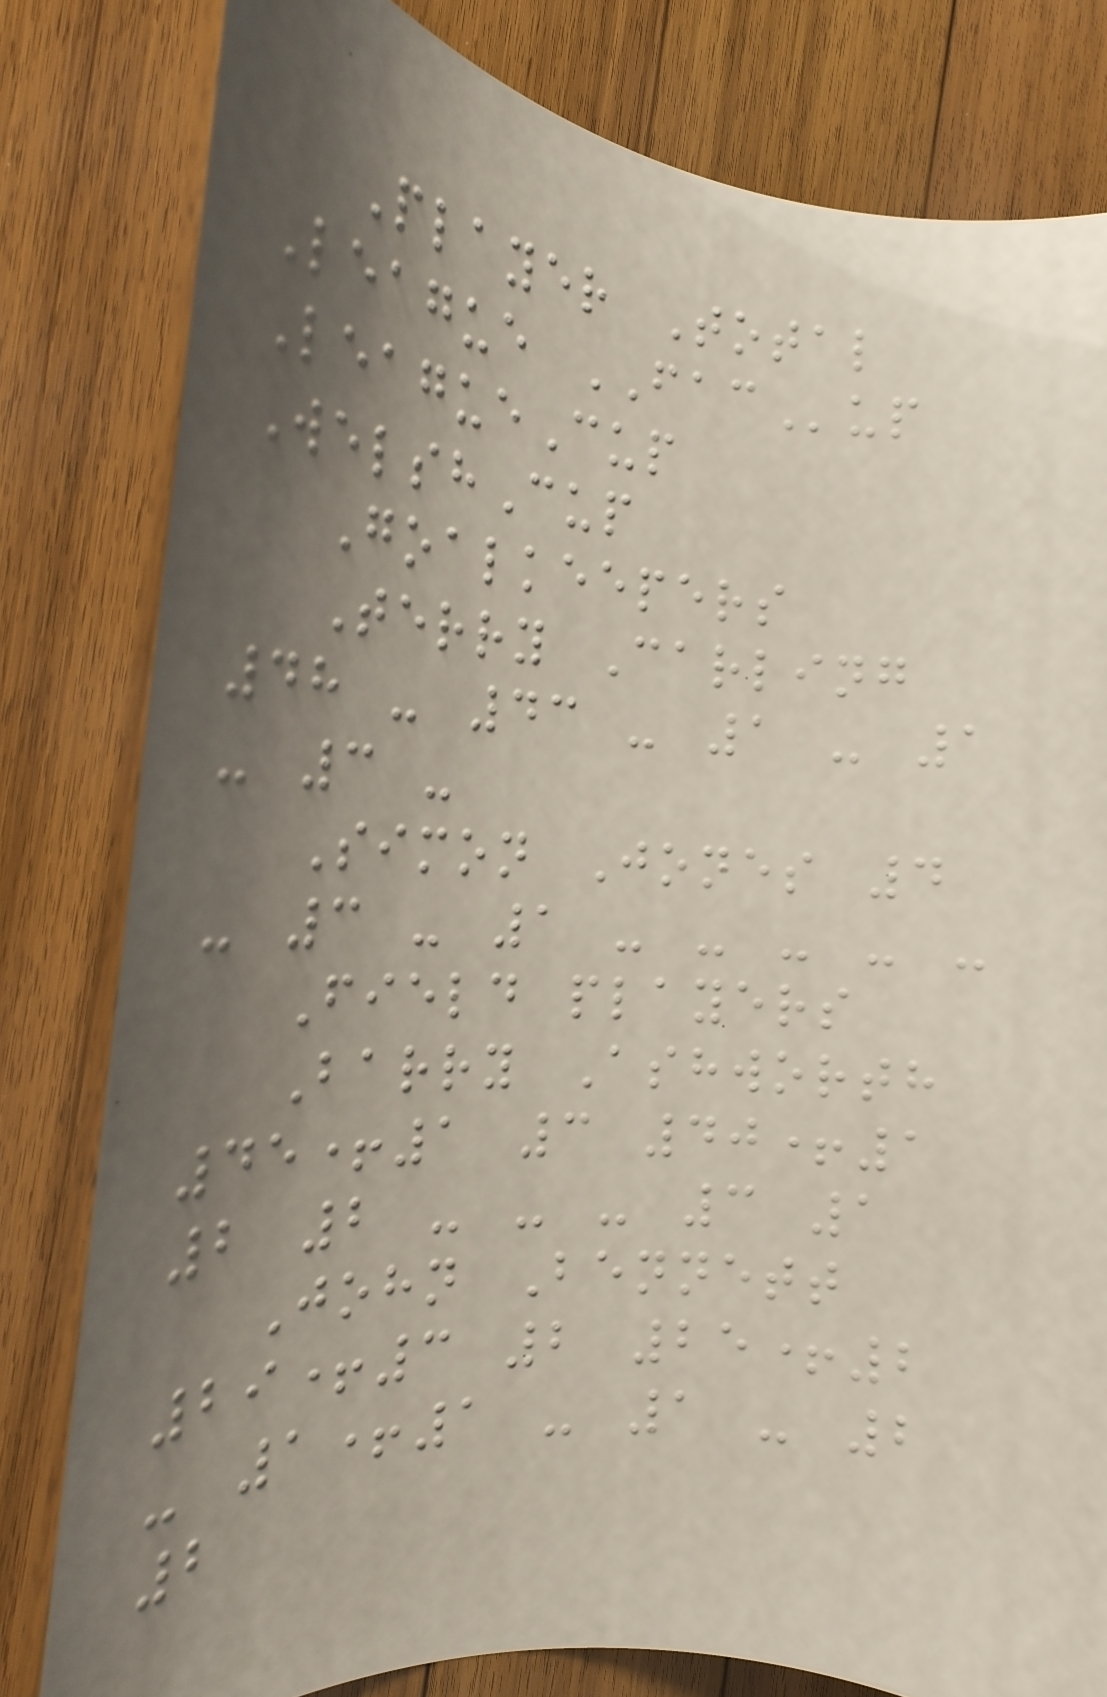Player Total
League FACup
LeagueCup
WelshCup
Goalkeepers
Terry Carling
48 - 43 - 1 - 1
- 3 -
Simon Jones 4
- 3 - 1 - - - - -
Field players
Barry Ashworth
45+1 3 40+1
2 2 - - - 3 1
John Bennett
29+3 2 25+2
- 1+1 - 1 - 2
2
